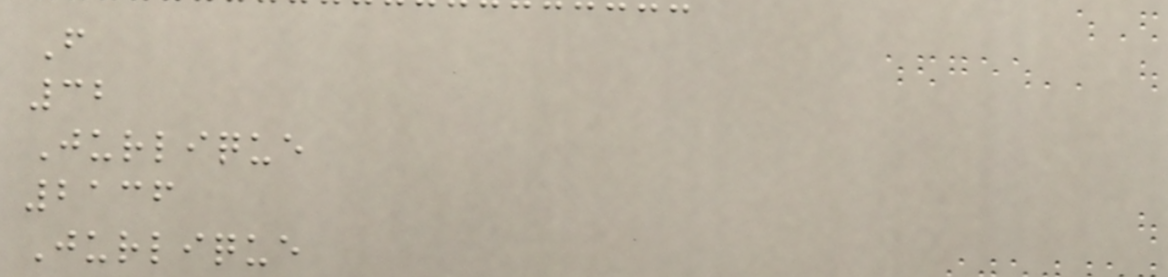F
32
Jurlique
2136
Jurlique
